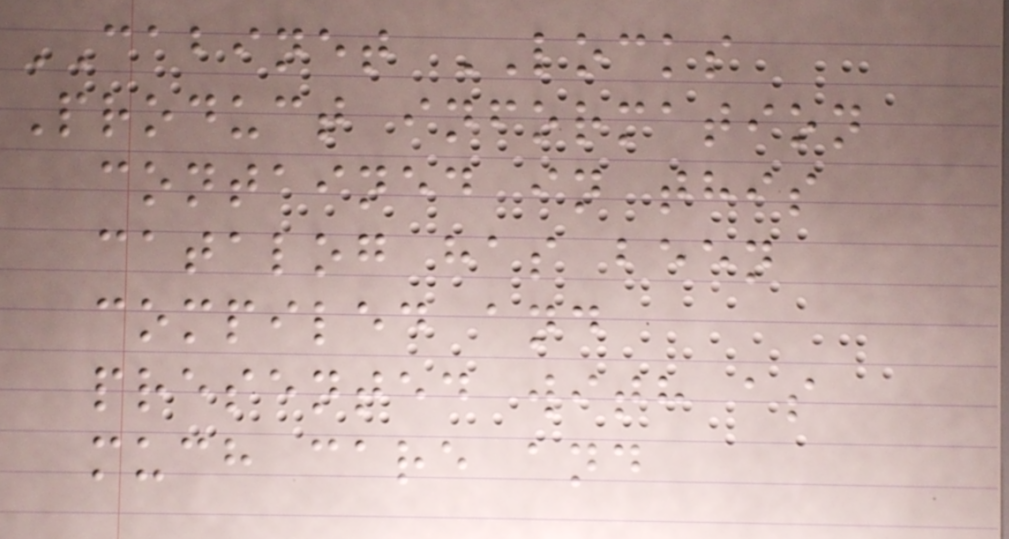CABINET LOCKS
Product information
contained in this
catalog has been
compiled and
presented with as
much care and
